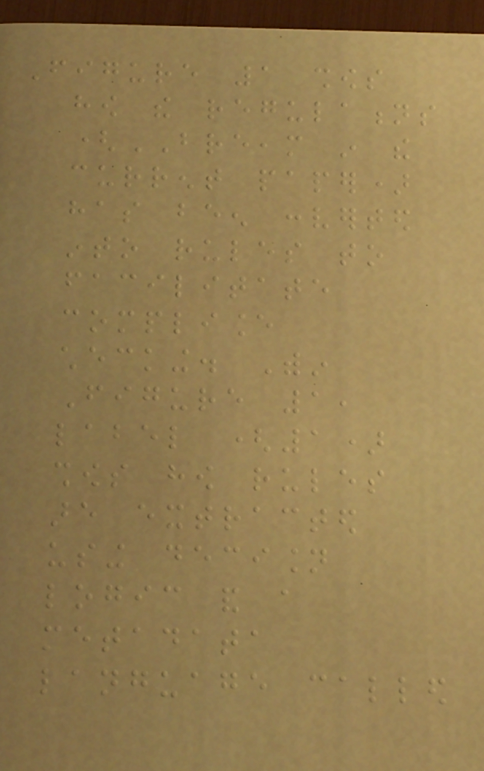Figure 1 shows
how the regulations
(BREEAM in the
current paper)
has been converted
into rules to
facilitate
compliance
checking. Within
Figure 1,
label (1)
shows how rules
are extracted
using decision
logic and a
metadata
language called
